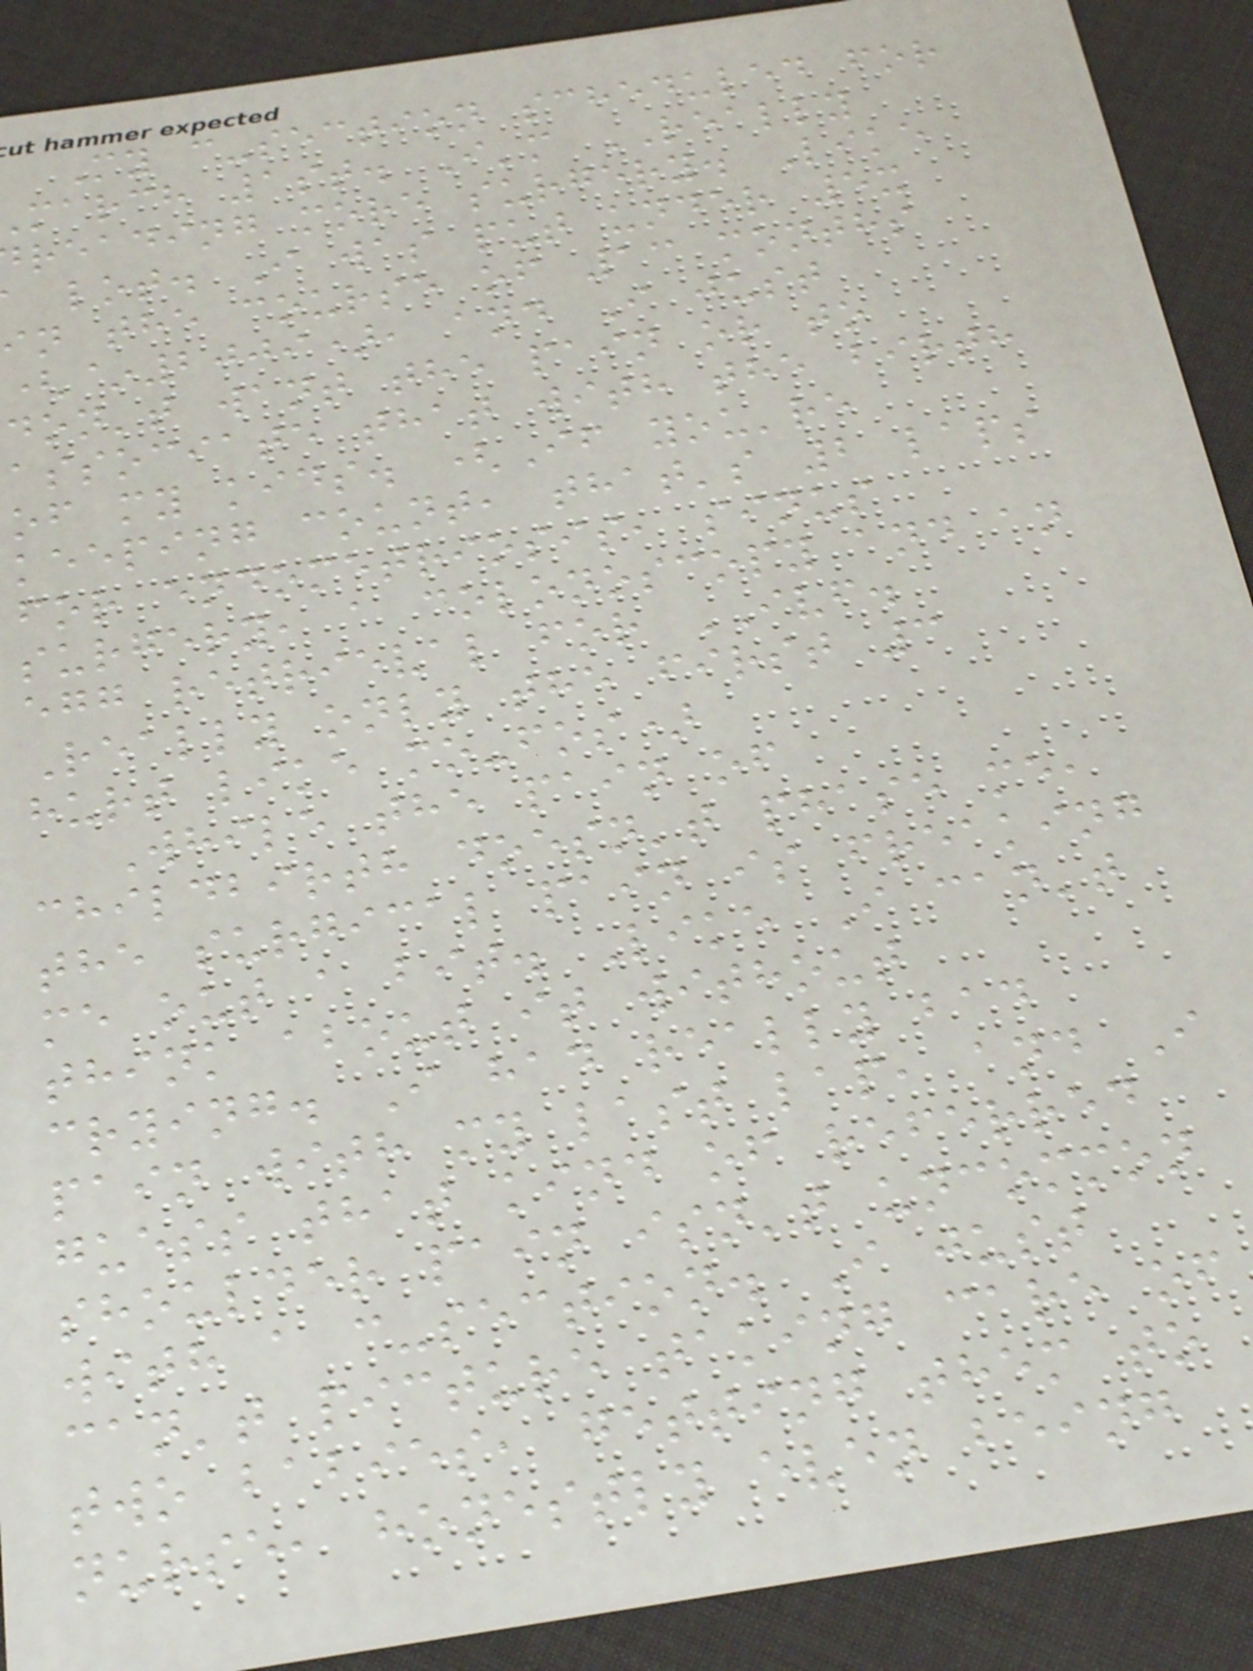My c-section scheduled for
march 1st. I'm REALLY
reading more surgery. Like
lot. I was put under 5x
in the course of 13 months
(~2009), and I just
don't want the pain or to
associate that with the birth
of my kids. (If you're
keeping count, that's 2 laps
for endometriosis, sinus
surgery, a colonoscopy and an
egg retrieval for IVF.
Really only the first 3
hurt like mo-fos)
While the pain of
childbirth doesn't phase me,
the surgical pain is freaking
me out a bit. Like I can't
think about it without
crying. I had really bad
pain with my last lap, and I
guess that kind of referred
shoulder pain isn't uncommon
with a c-section. I just
can't picture taking care of
two babies, getting them to
nurse, honestly even being
